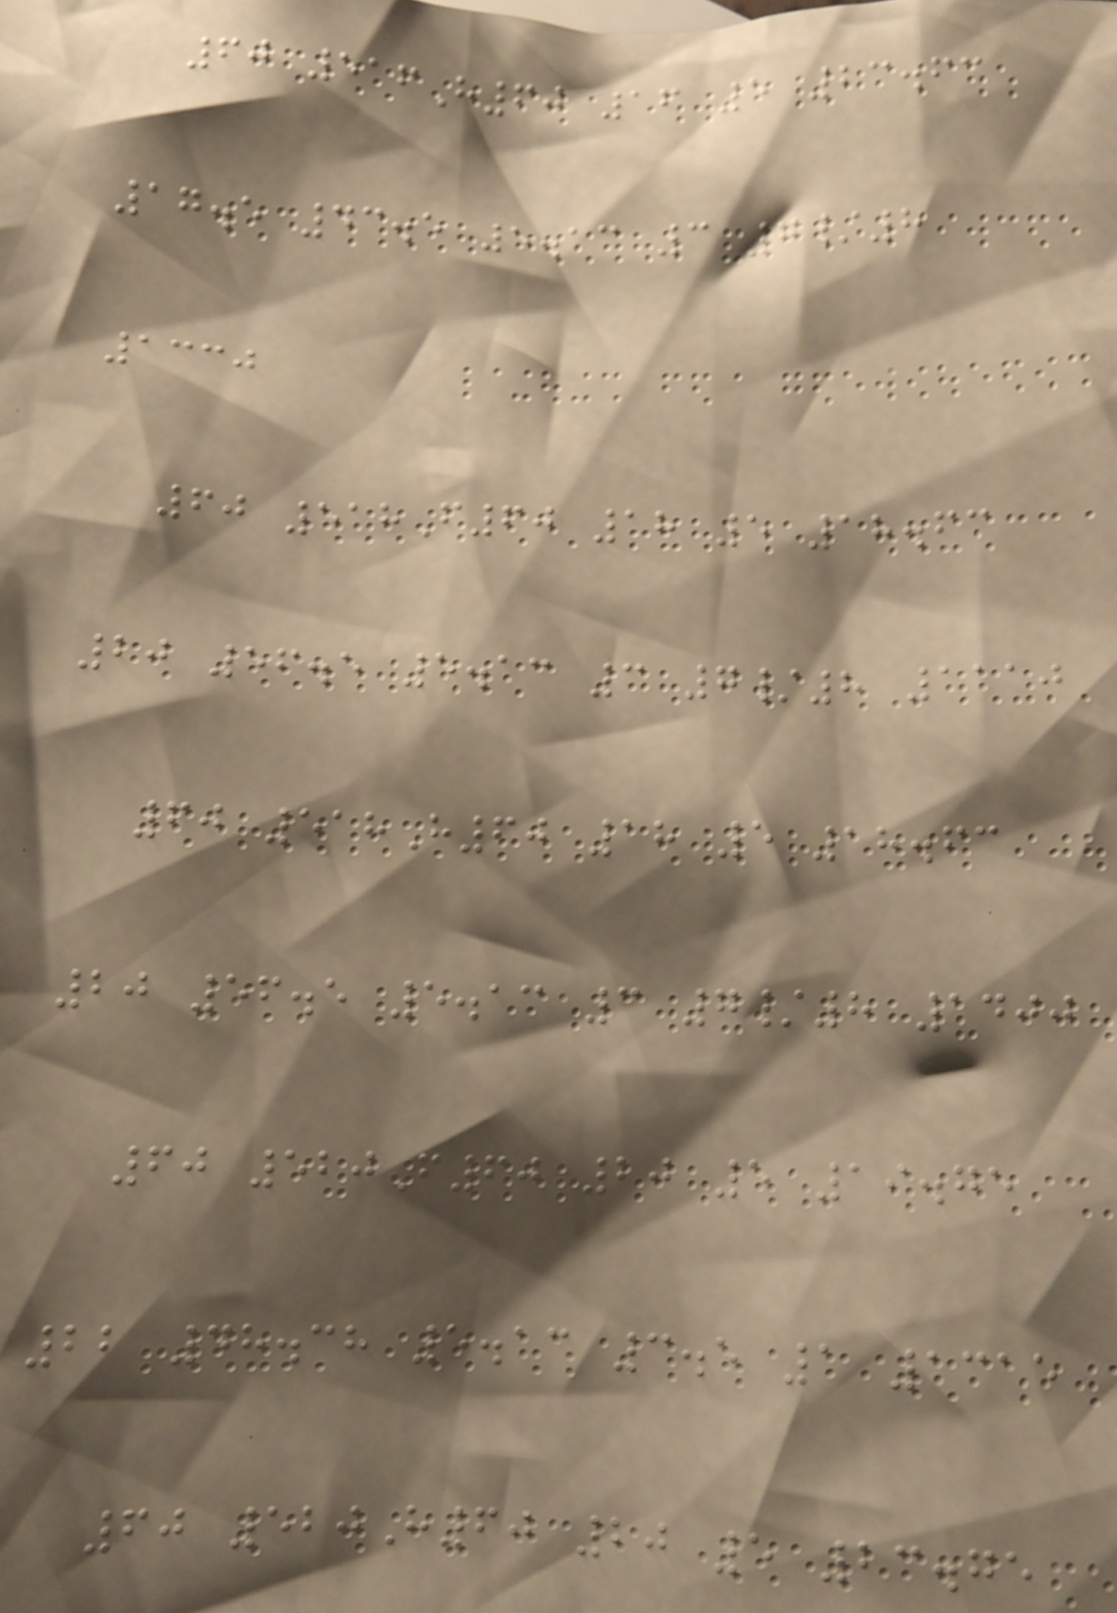60 516H60 16 5 23.63
17.5 43.5 5.13 3 7/8
1330
60 518F60 18 5 18.63
20 56.5 5.13 3 7/8 1110
60 518H60 18 5 18.63
20 56.5 5.13 3 7/8 1400
60 520F60 20 5 19.75
22 48.38 5.13 3.5 1 1315
60 520H60 20 5 23.75
